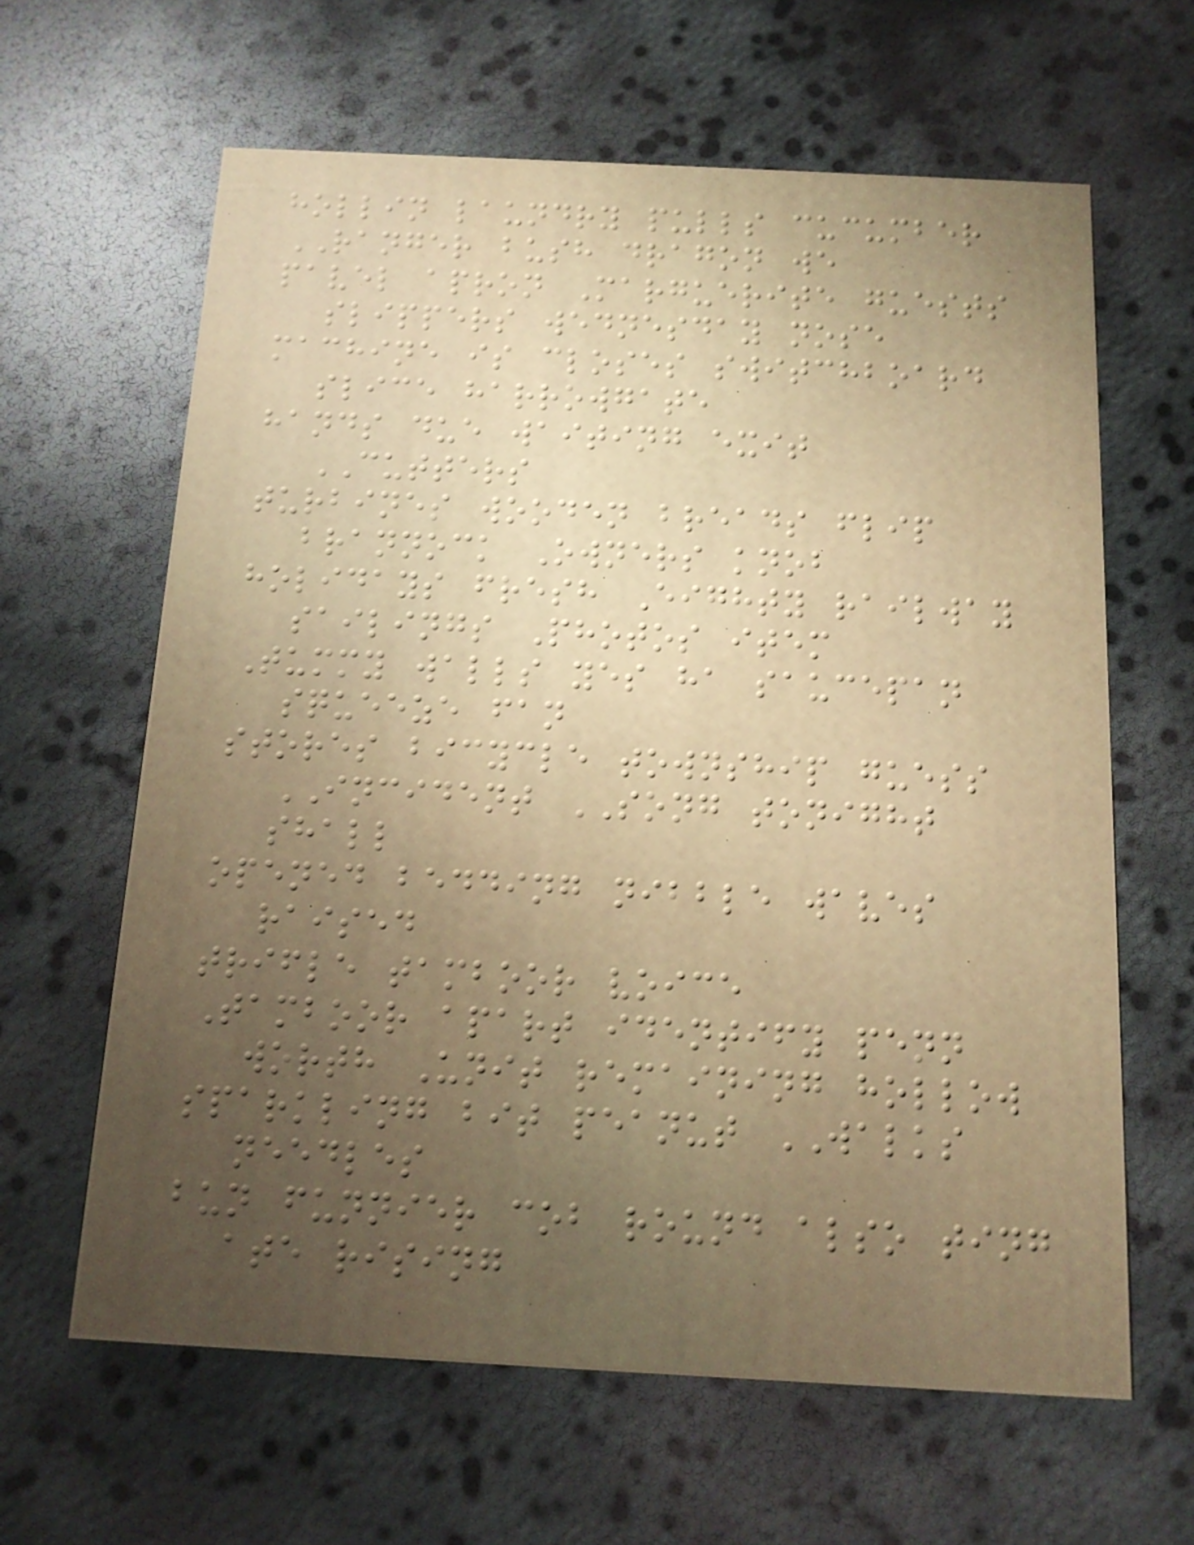hollin laundry pulls cucumber
RANGER bush dragon we
pavel apron Marguerite guests
slippers wednesday nose
machine is closes switchboard
slice harrowgate
hands due waiting exit
CUTTERS
turbines wooden breads flip
brannock Owners knob
holidays fresh Eighty railway
sailings Photos item
Tummy walls yes ha saucepan
squeeze fan
stores bicycle township guess
INCIDENT SONG tonight
shall
opened bedding nibble waves
raised
trifle tamboor voice
Tamboor apart identify penn
worth Unit remaining hollow
sparkling bit peanut WALKS
needles
bun funnier cob round also ting
ate rising
